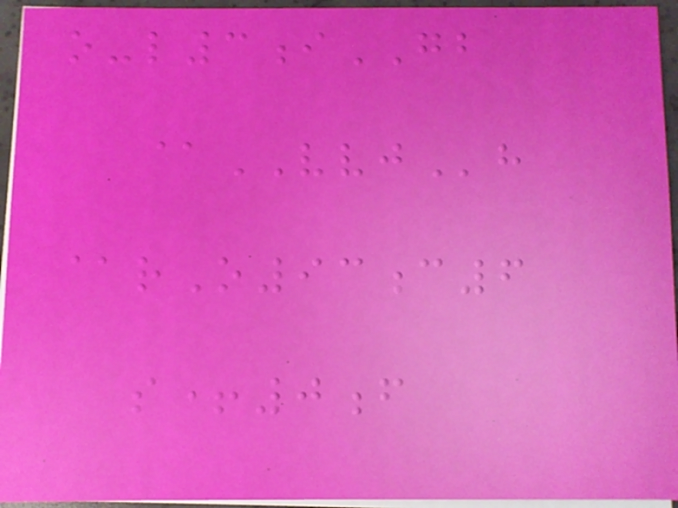o-l3iGB
@VVJh
@rO93c6
s+0f
